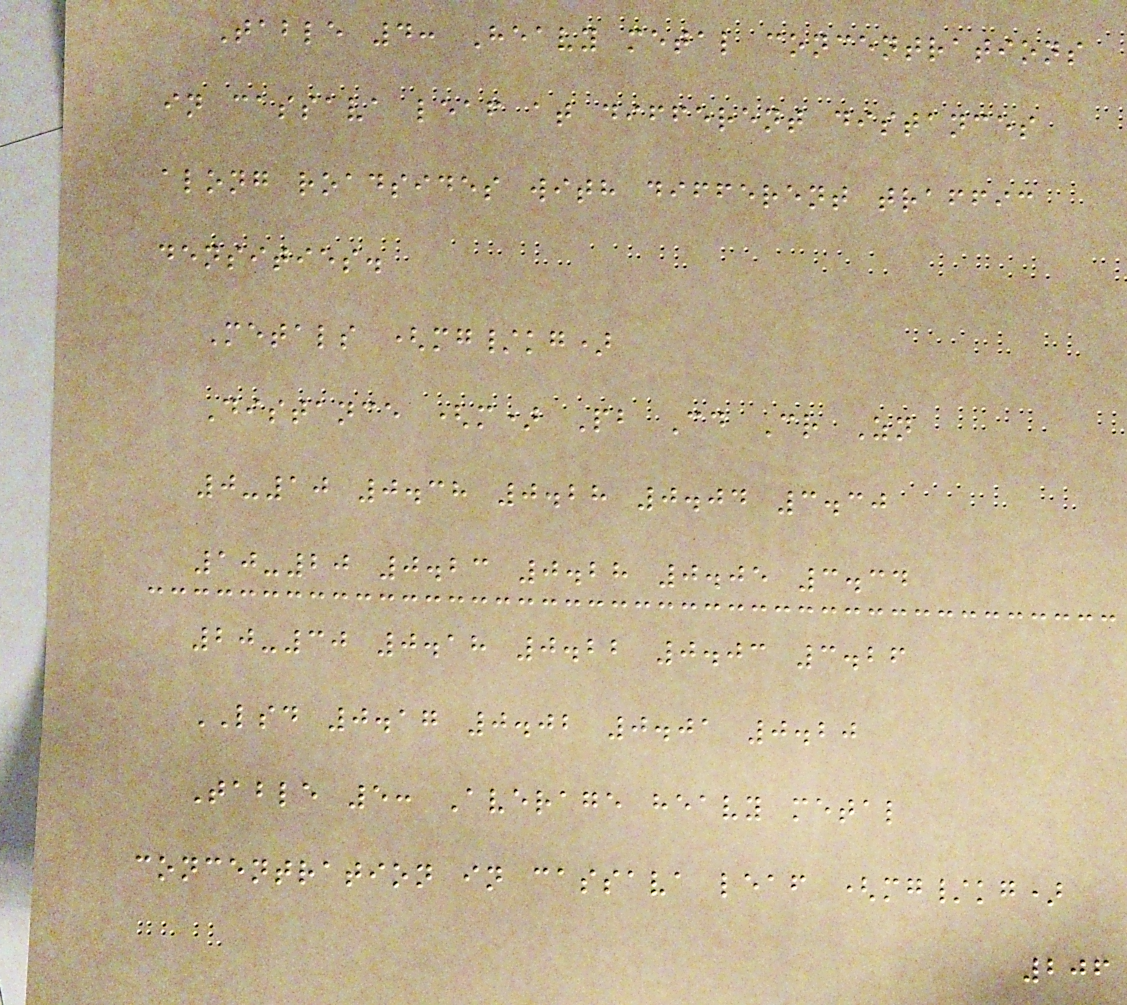Table 4: Heavy metal concentrations
in cassava leaf at different distances
along roadsides with different traffic
densities.
Metals (mg/kg)
Distance (m) Pb Cd Cr Zn
0-10 0.38 0.28 0.04 3.30
10-20 0.23 0.28 0.05 3.34
20-30 0.18 0.22 0.03 3.26
LSD 0.17 0.02 0.01 0.20
Table 5: Average heavy metal
concentration in cassava leaf (mg/kg)
206
